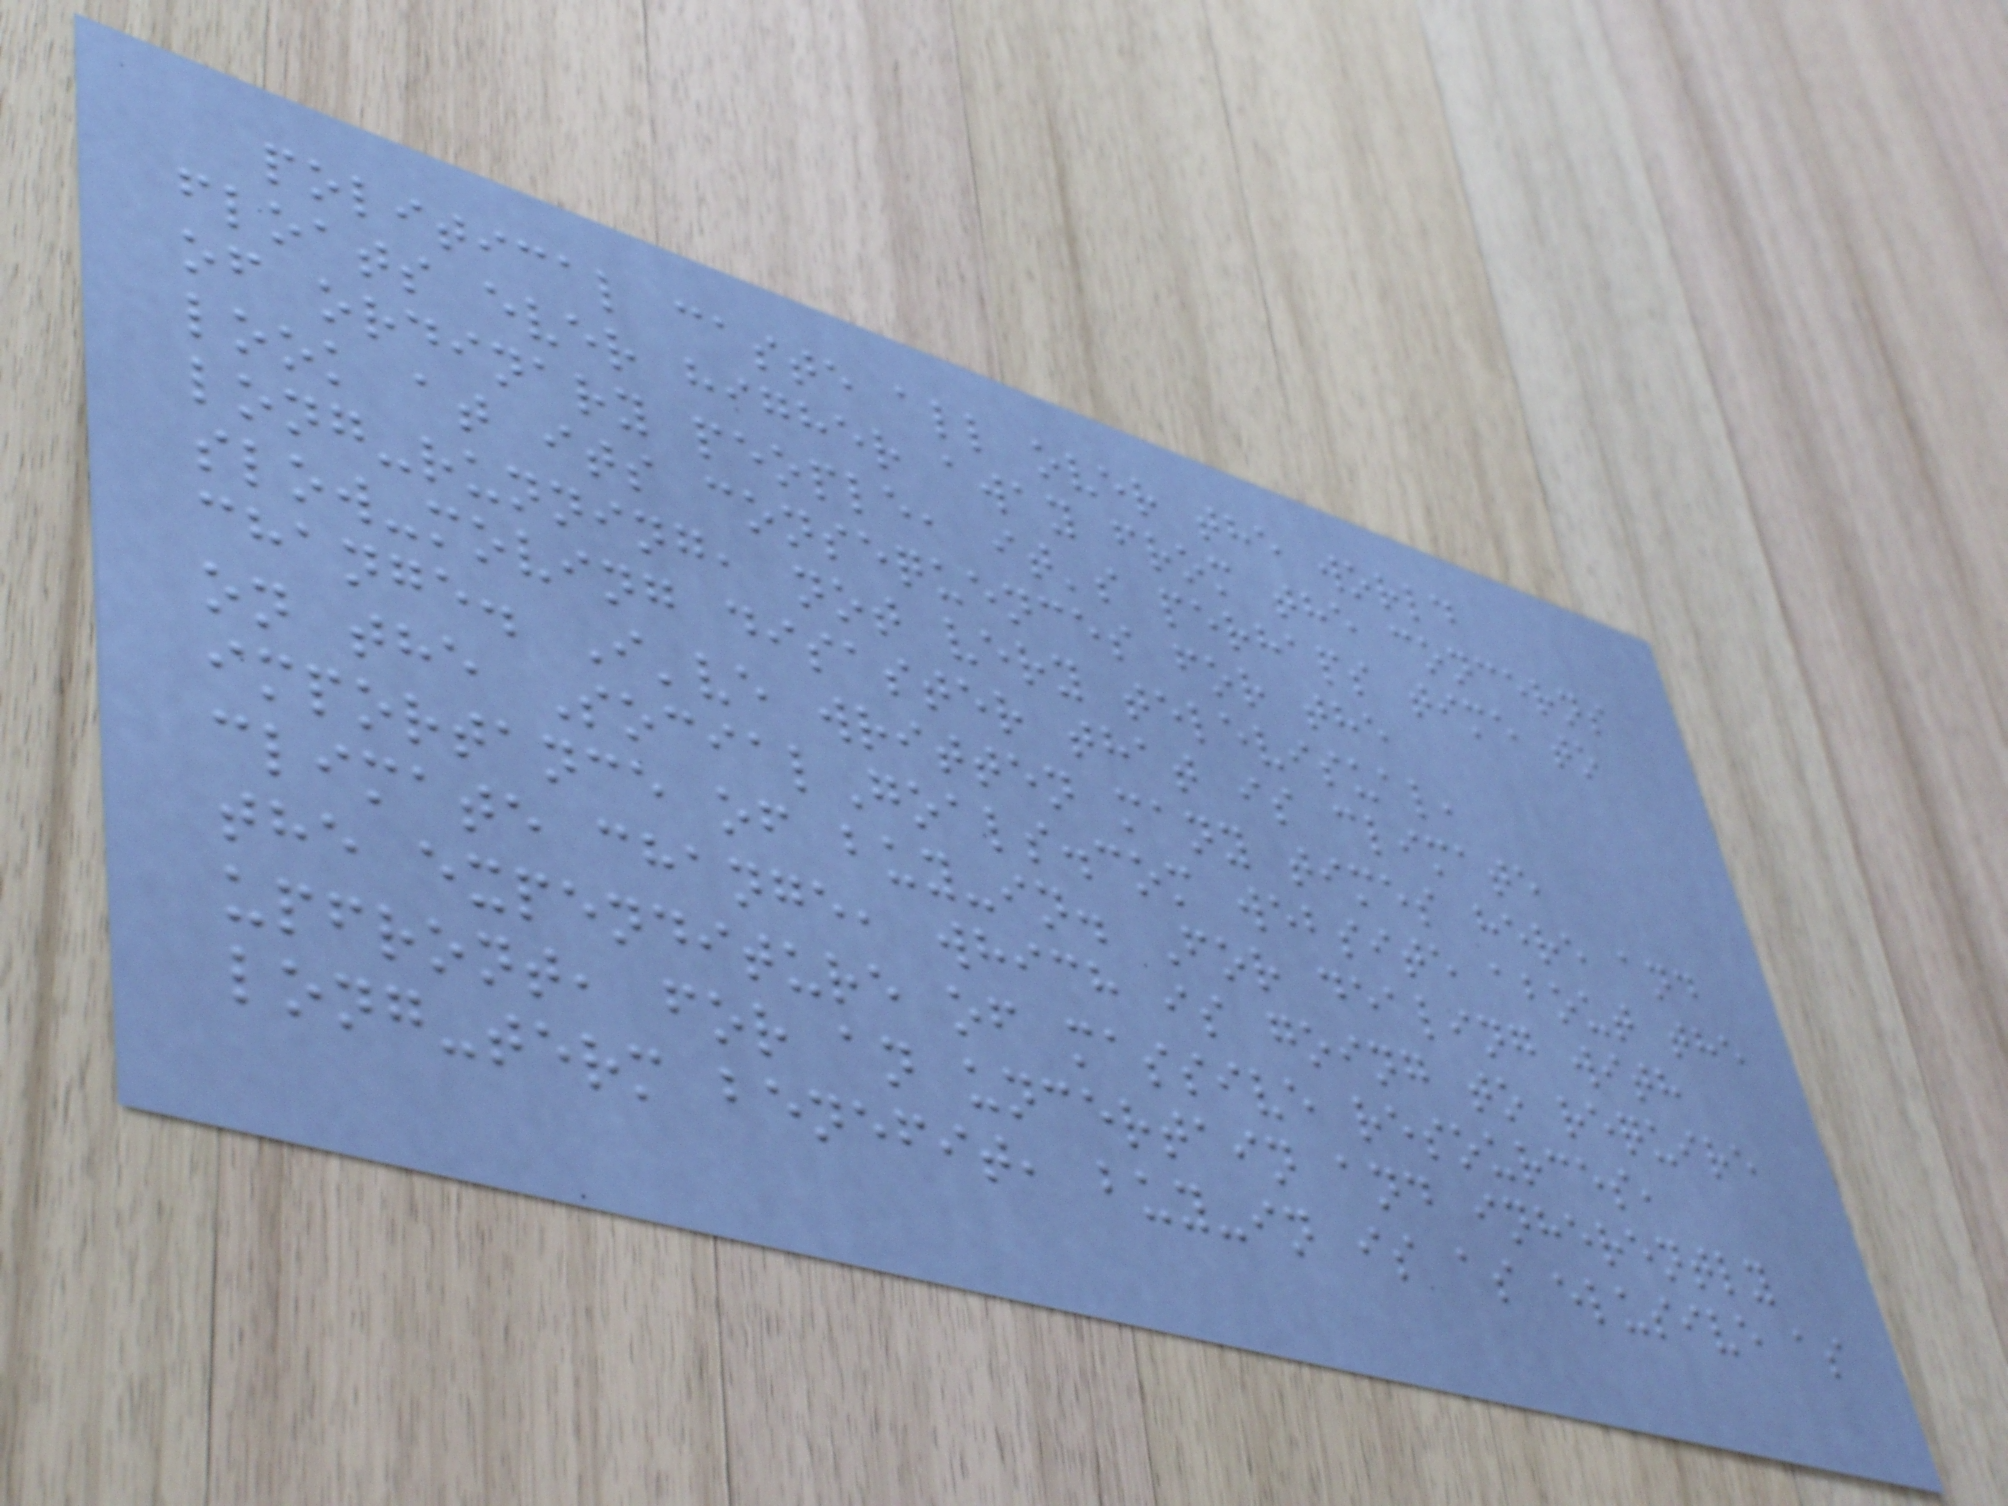political caste all over the world
floats ever higher away from the concerns
of ordinary people, it's perhaps time to
look at its consequences for the
long-running, not very televisual,
slow-moving disaster that is climate
change. I've written many times here and
on the SocialGoals.com website about the
importance of buy-in. For dealing with
climate change, which is going to require
the expenditure of massive resources,
upfront, for an uncertain and inherently
long-term benefit, buy-in is as elusive as
